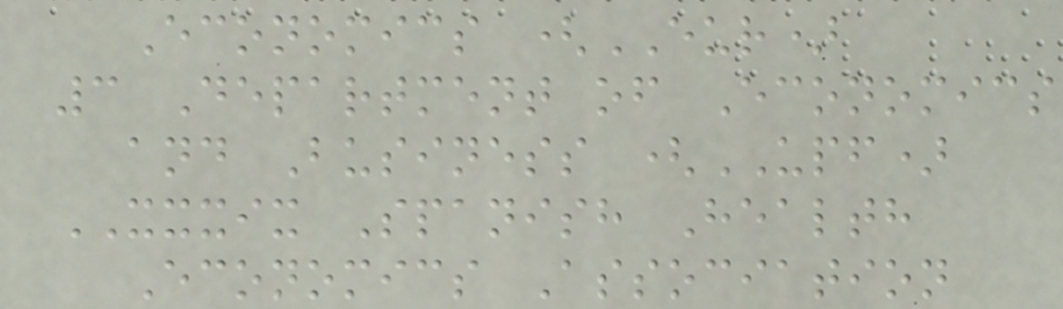Economics (EUR)
3 Department of Economics
and Business (UPF)
XXXIX Spanish Health
Economics Association
